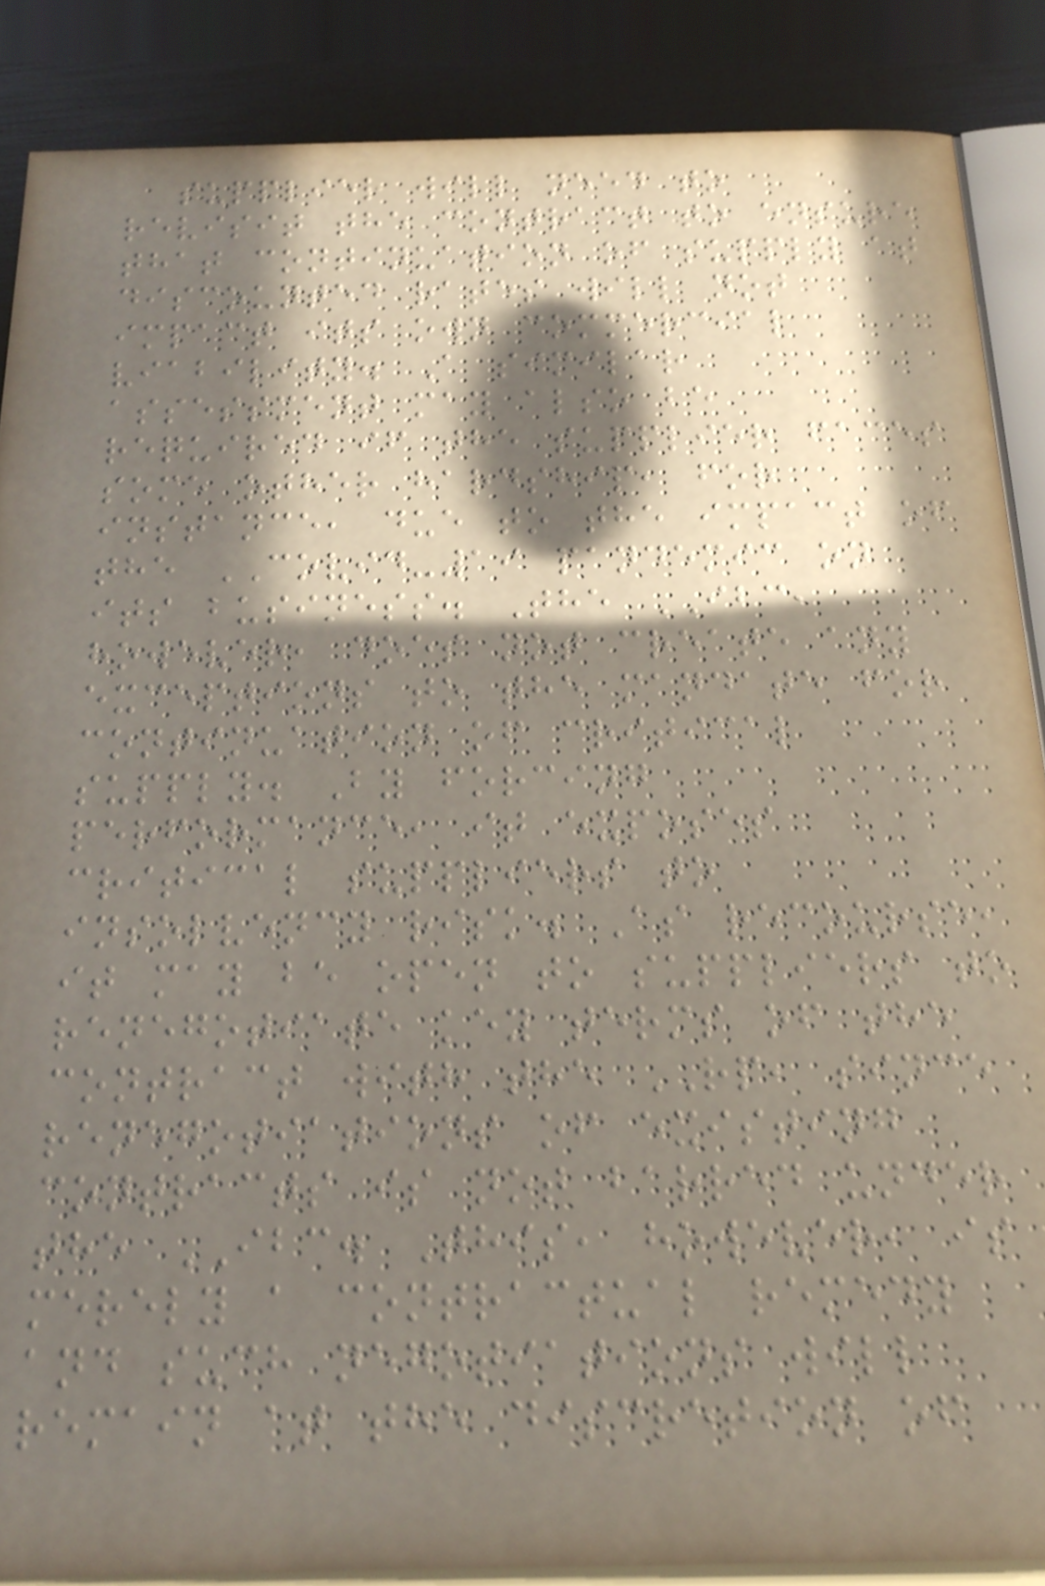supplier will need to
revisit the contract to ensure
that continuation of supply at
discounted rates will not
impact its own commercial
viability. A similar
assessment may also be
required if the supplier faces
some other hardship, for
instance, due to the impact of
the COVID-19 pandemic on
its business. The IBC,
however, does not create any
exceptions to the mandate for
continuation of critical
supply. By forcing
performance, it exposes
critical suppliers to
insolvency risk. As recourse,
it may be open to suppliers to
renegotiate key terms of the
contract with the RP, since
renegotiations of existing
contracts is not barred under
the IBC. This, however, is
merely a contractual remedy
and such negotiations will
remain at the discretion of
